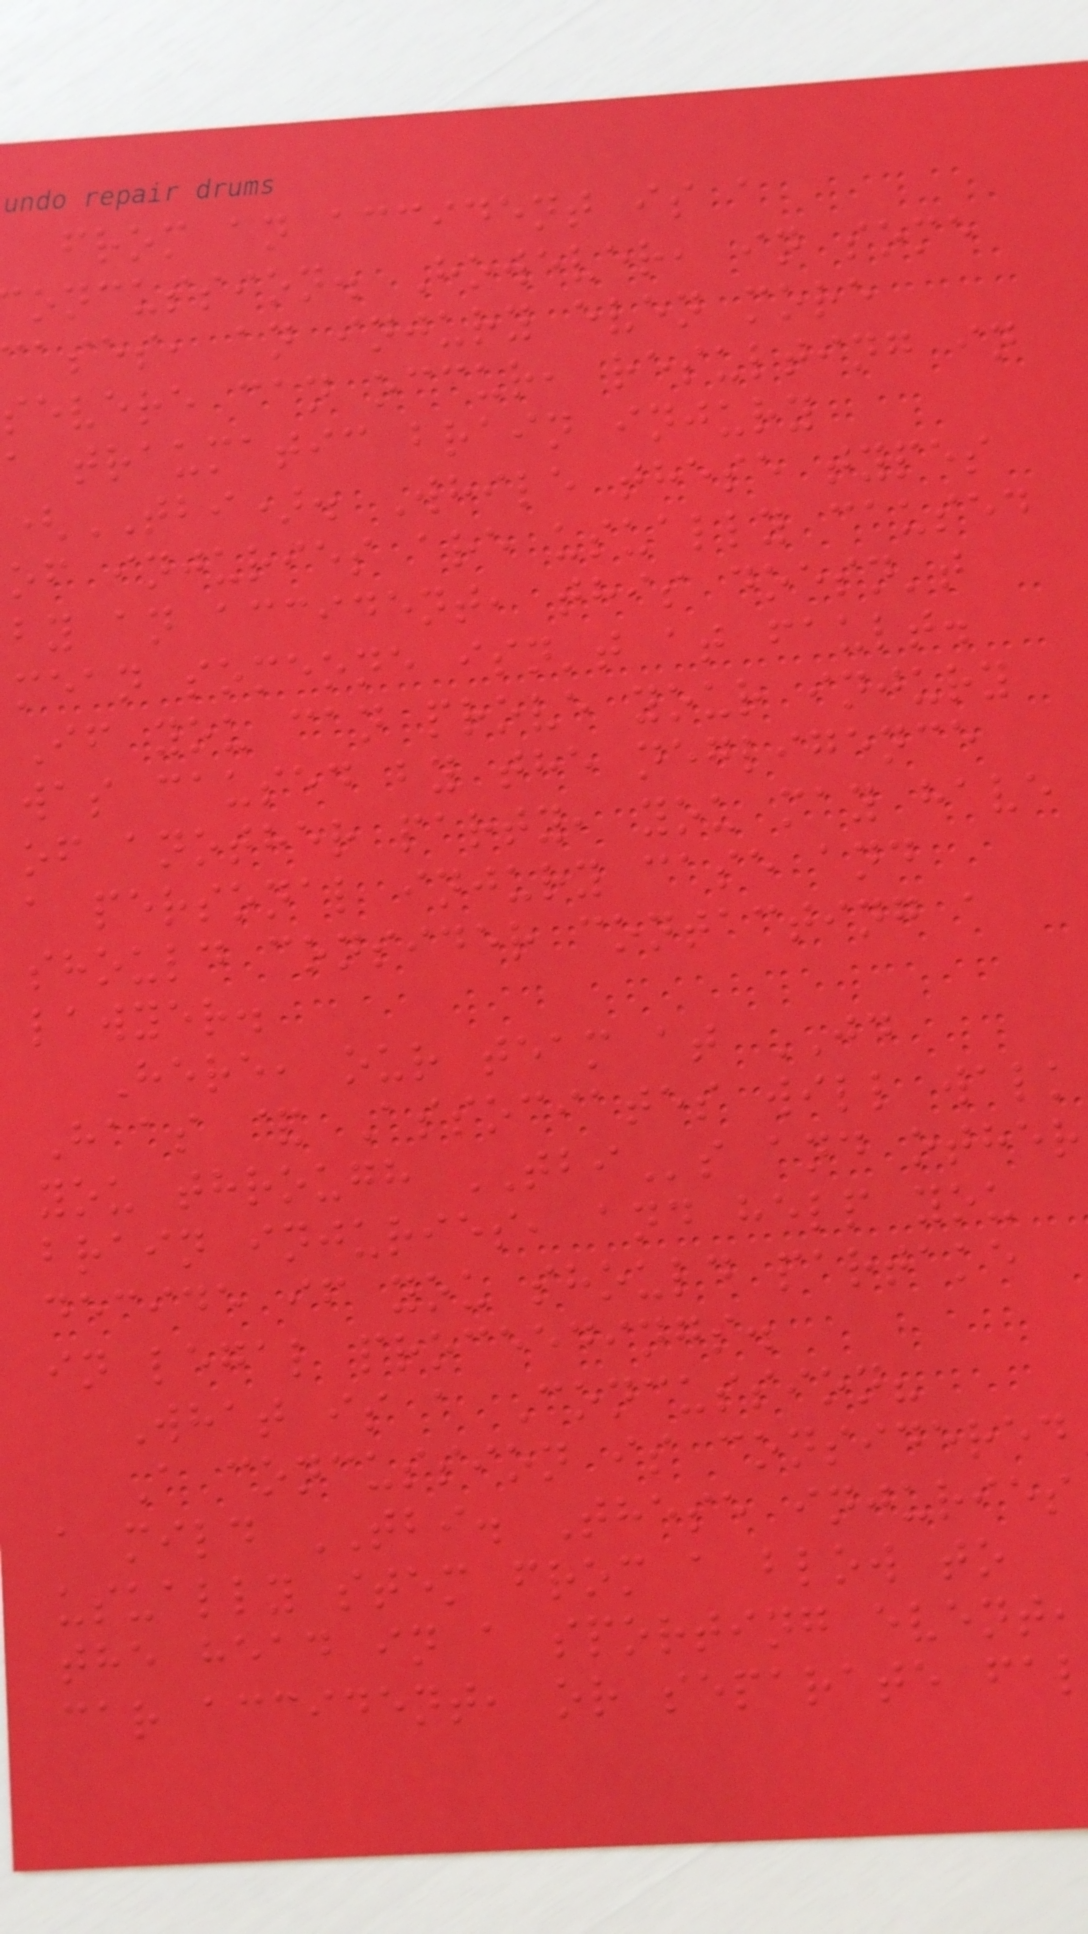from an accident is a
oncussion. However, in some
ases, an injury even more
severe can occur, resulting in
a traumatic brain injury
(TBI). While these types
of injuries are usually caused
by an accident, this doesn't
mean someone isn't at fault.
If you can prove your injury
was caused by the negligence
of another party, you may have
a personal injury case and
should consider contacting a
lawyer.
Here, our team at JD
Haas & Associates will walk
you through TBIs and other
brain injuries, and help you
decide if you should partake
in legal proceedings.
What is a Concussion?
A concussion is considered
a mild TBI. These injuries
usually stem from a blow to
the head in a sporting event,
car accident, or separate fal
